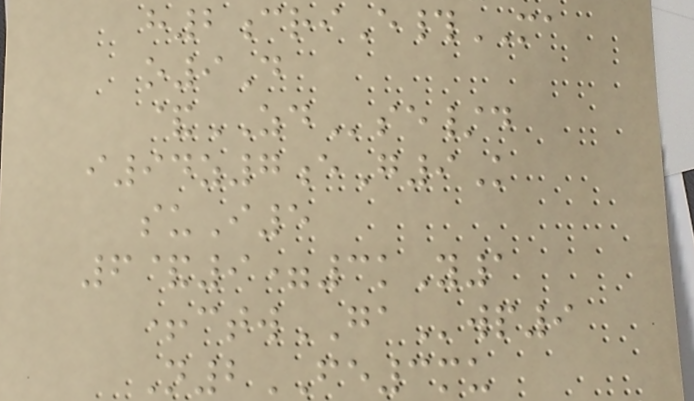h2criE#MA
o9D
&ZDse/d
i94z7eG9K
suI5
6&9=3kY1
+ctwGAwp9
N2FE3mu
